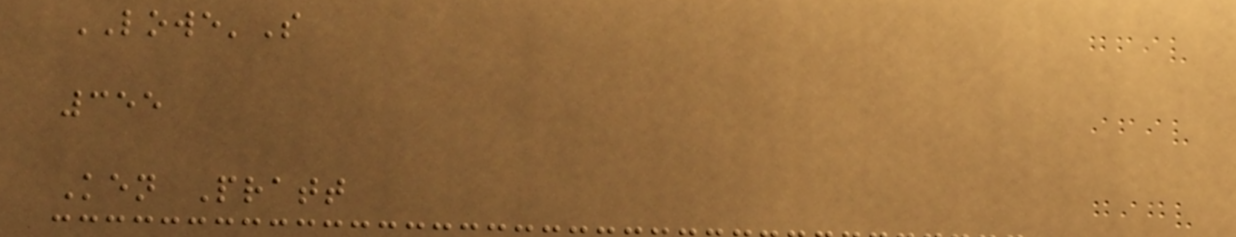LOWE'S
355
Ken Pratt
